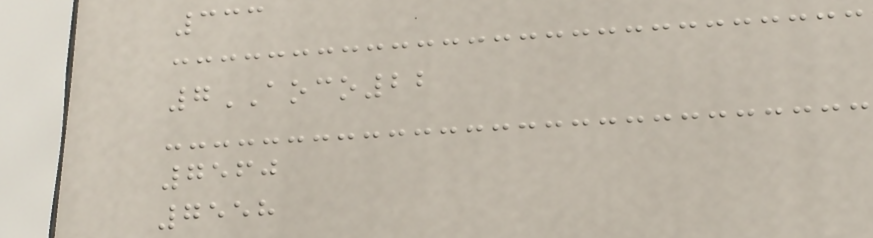333
7AOCO22
7560
7558
